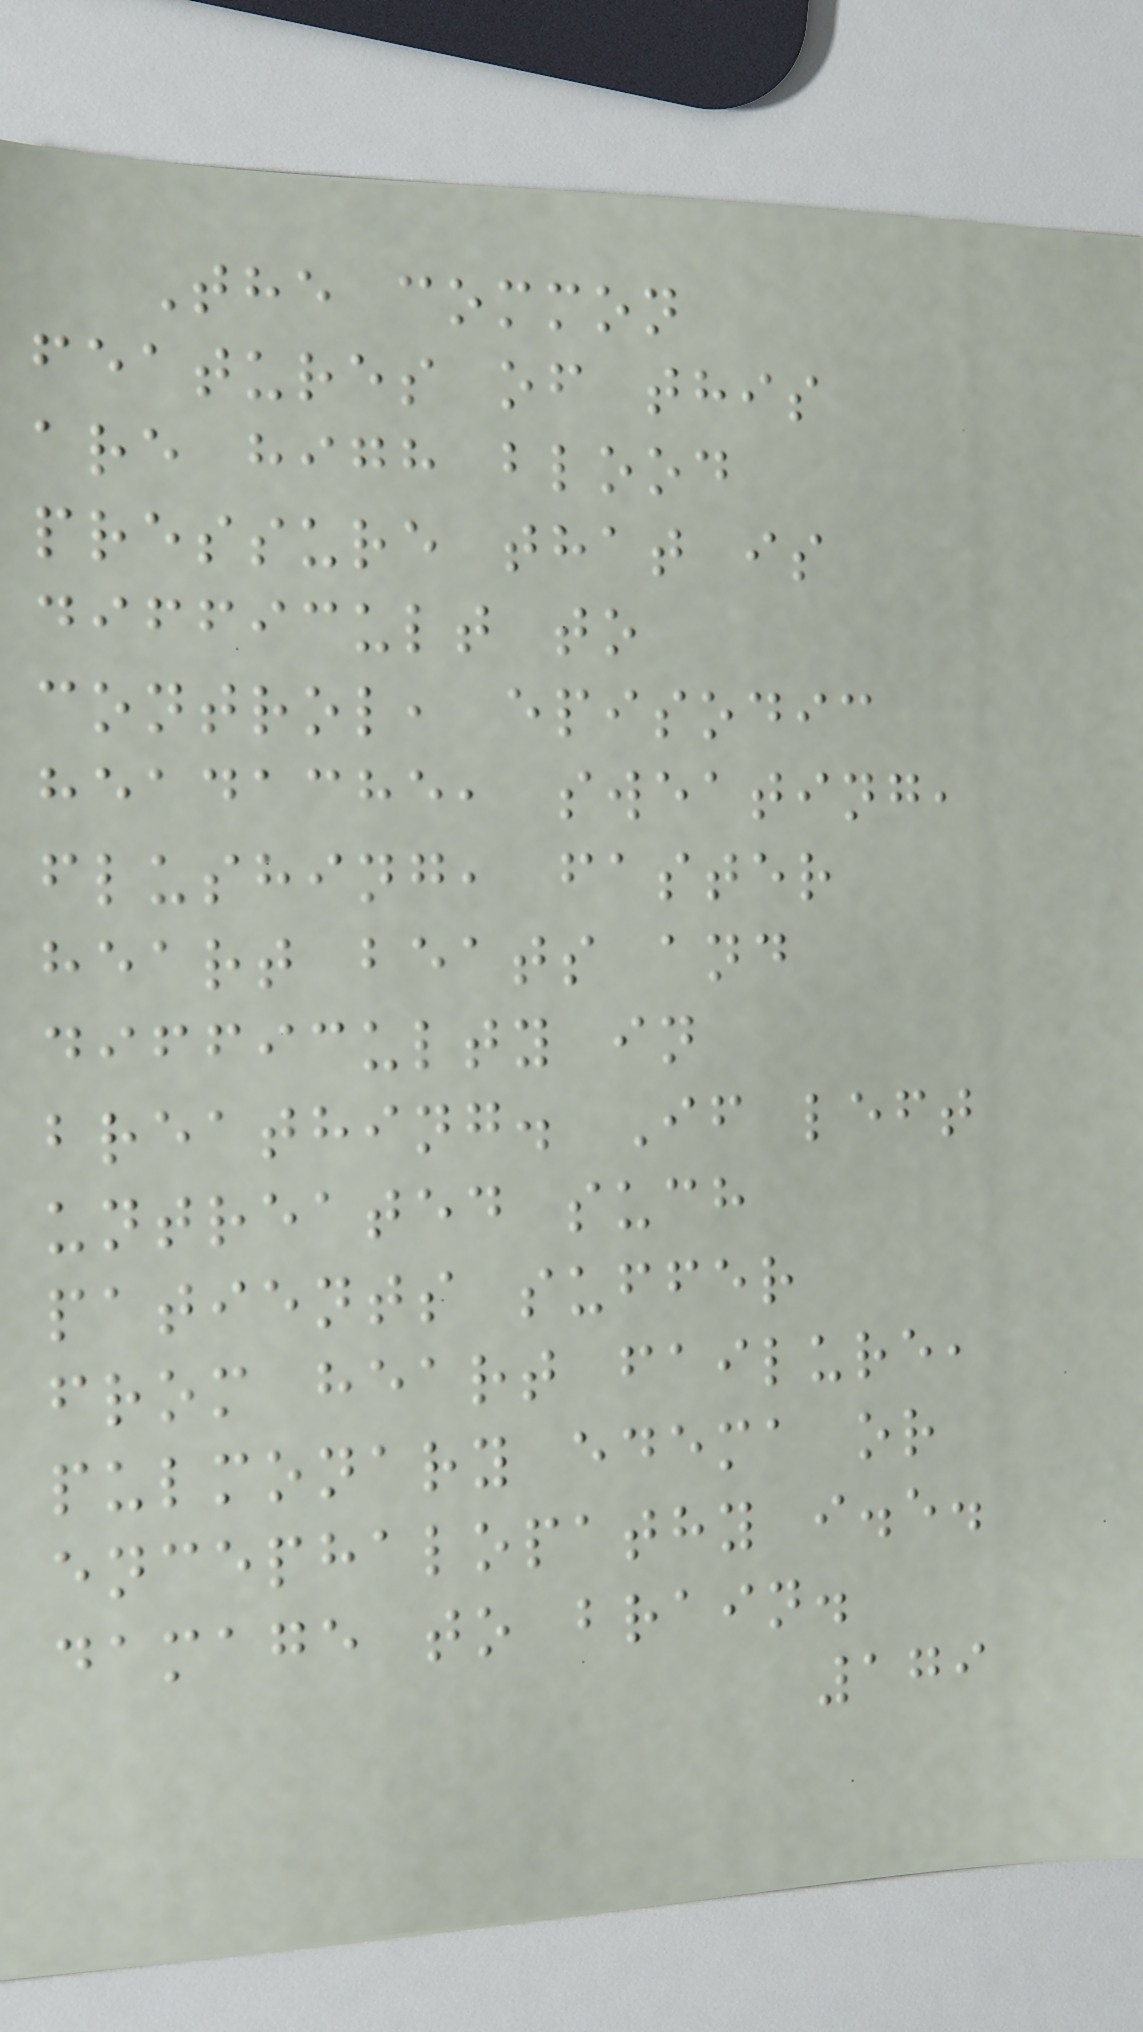The common
features of this
are high blood
pressure that is
difficult to
control, episodic
headache, sweating,
flushing, faster
heart beats and
difficulty in
breathing. If left
untreated such
patients suffer
from heart failure,
pulmonary edema or
encephalopathy i.e.
damage to brain.
179
